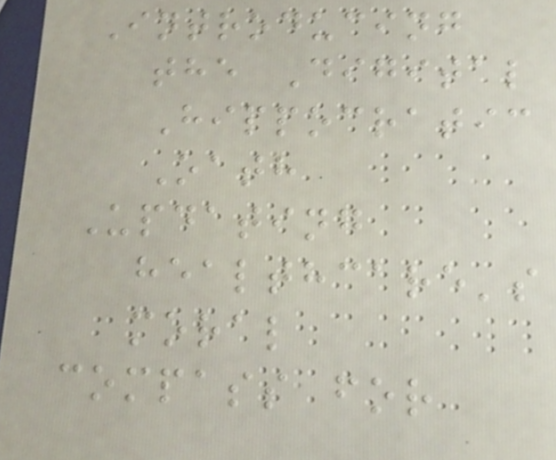Introducing
the Digital
Hippocratic
Oath
Updating
healthcare's
moral
compass for
